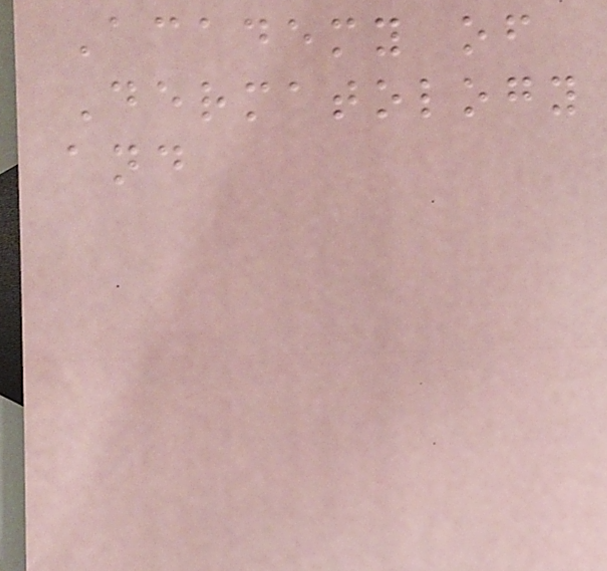Academy of
Dermatology
and
